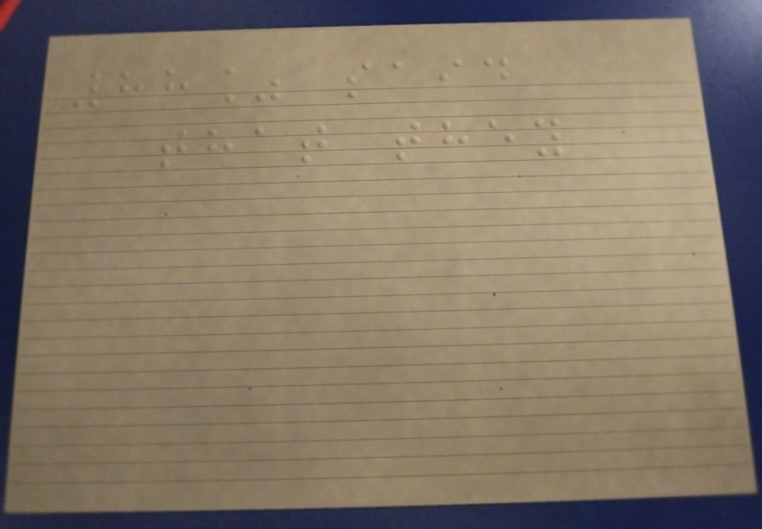88% said
that they
